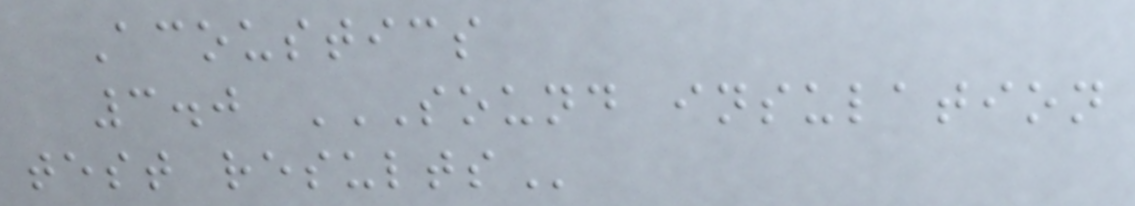Acoustics
3.0 SOUND INSULATION
TEST RESULTS
